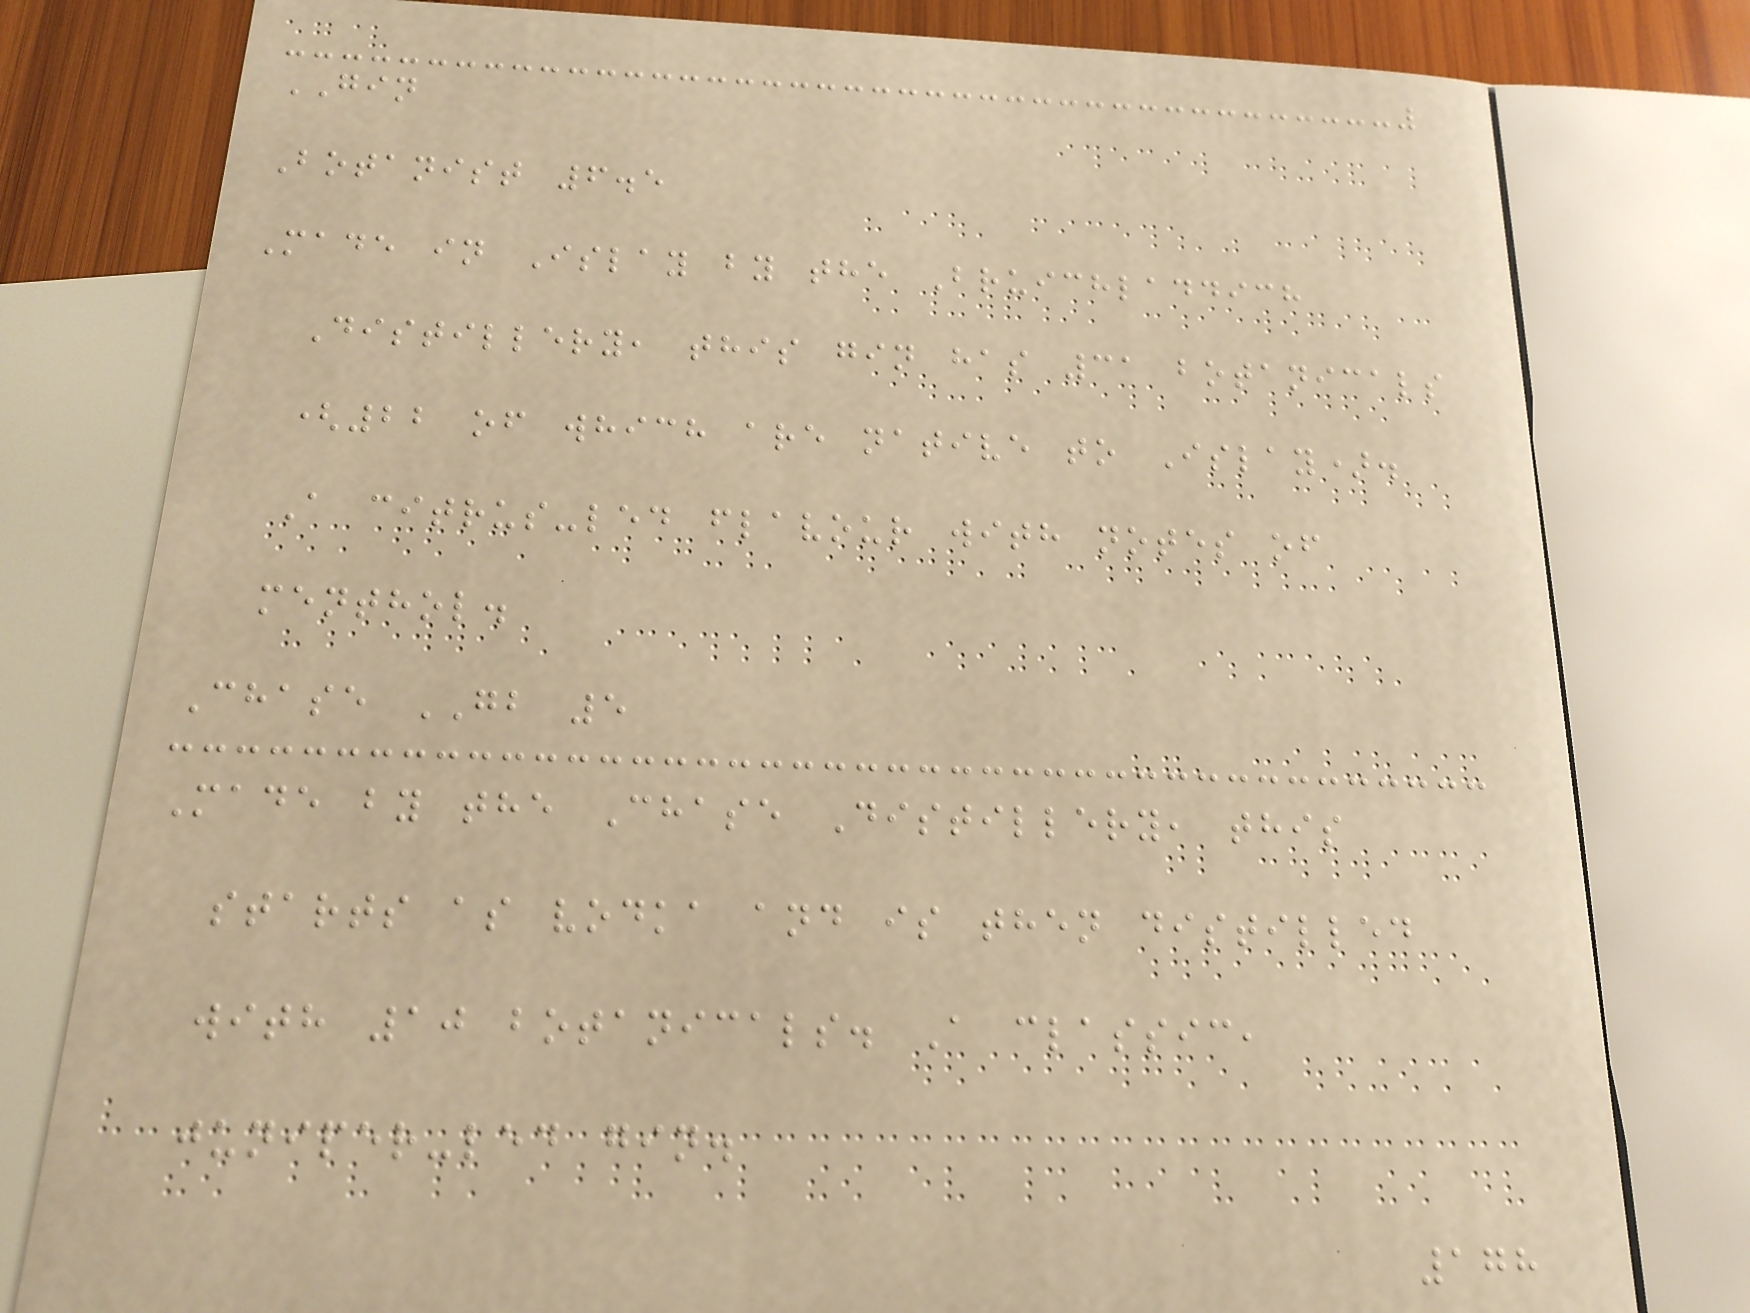GIN
Botanist 6.5
Made in Islay by the Bruichladdich
Distillery, this gin has 31 botanicals
(22 of which are native to Islay).
A citrus-led flavour with notes of
menthol.
Chase GB 5
Made by the Chase Distillery, this
starts as vodka and is then distilled
with 10 botanicals. A classic,
juniper-led gin.
178
